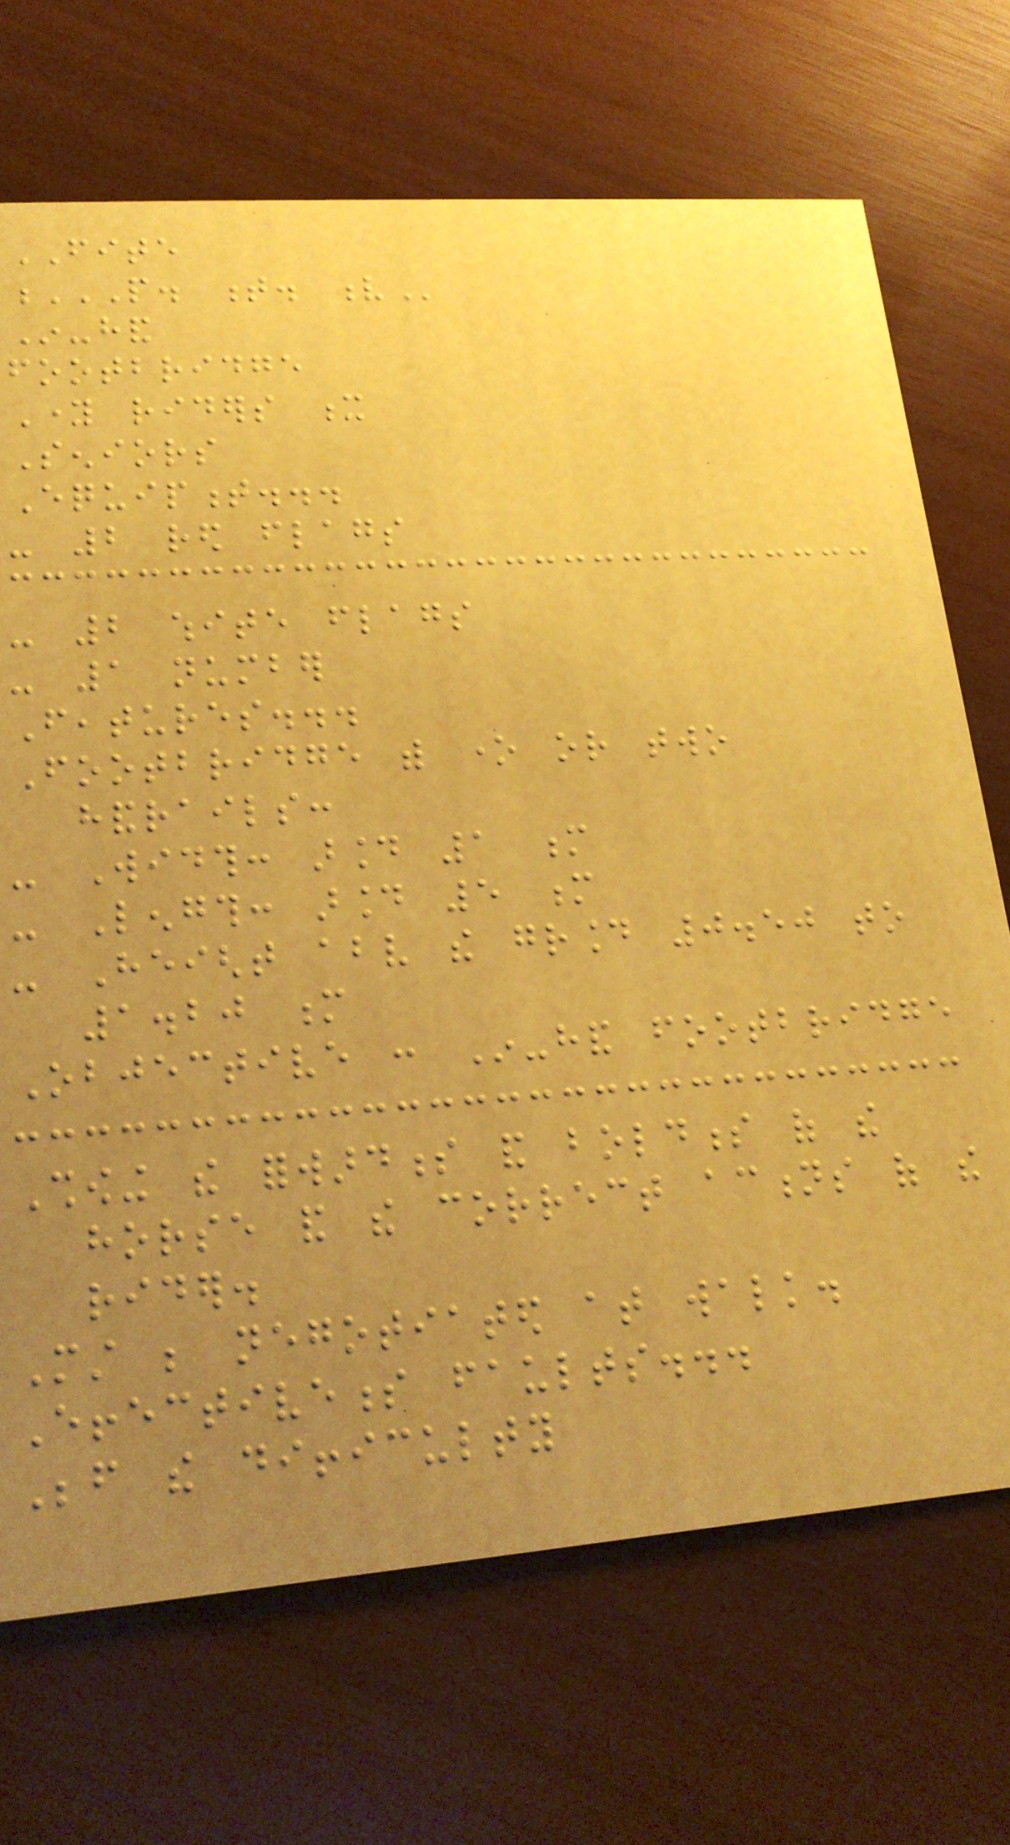FITE
P. T. V
In-hand
footbridge
Young riders x
Seniors
Equipment...
- 2 red flags
- 2 white flags
- 1 number
Features...
Footbridge with one or two
handrails:
- Width: around 1 m
- Length: around 5 m
- Height above the ground 0.50 to
1.20 m
Objective : In-hand footbridge
Showing the forwardness and boldness of the
horse and the correct actions of the
rider.
Must be negotiated at walk.
Effectiveness faults...
Before the difficulty
